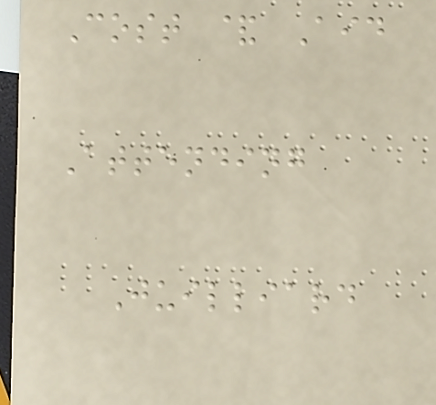Cost & Aid
Attending
Juilliard
